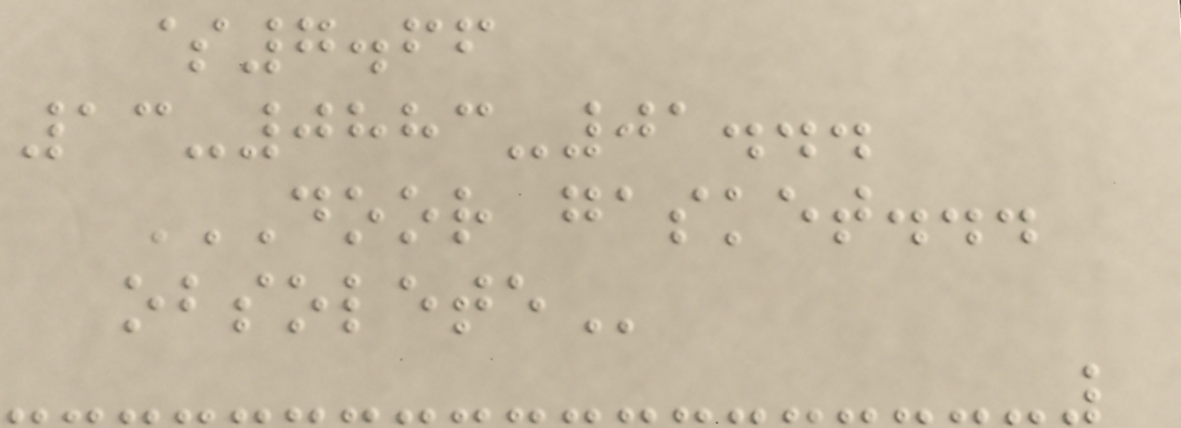$7.66
13-0883-01...
DOOR GASKET...
OBSOLETE
